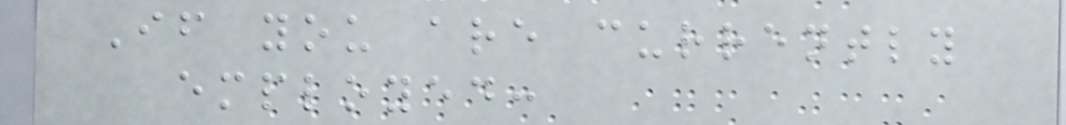If you are currently
employed:
